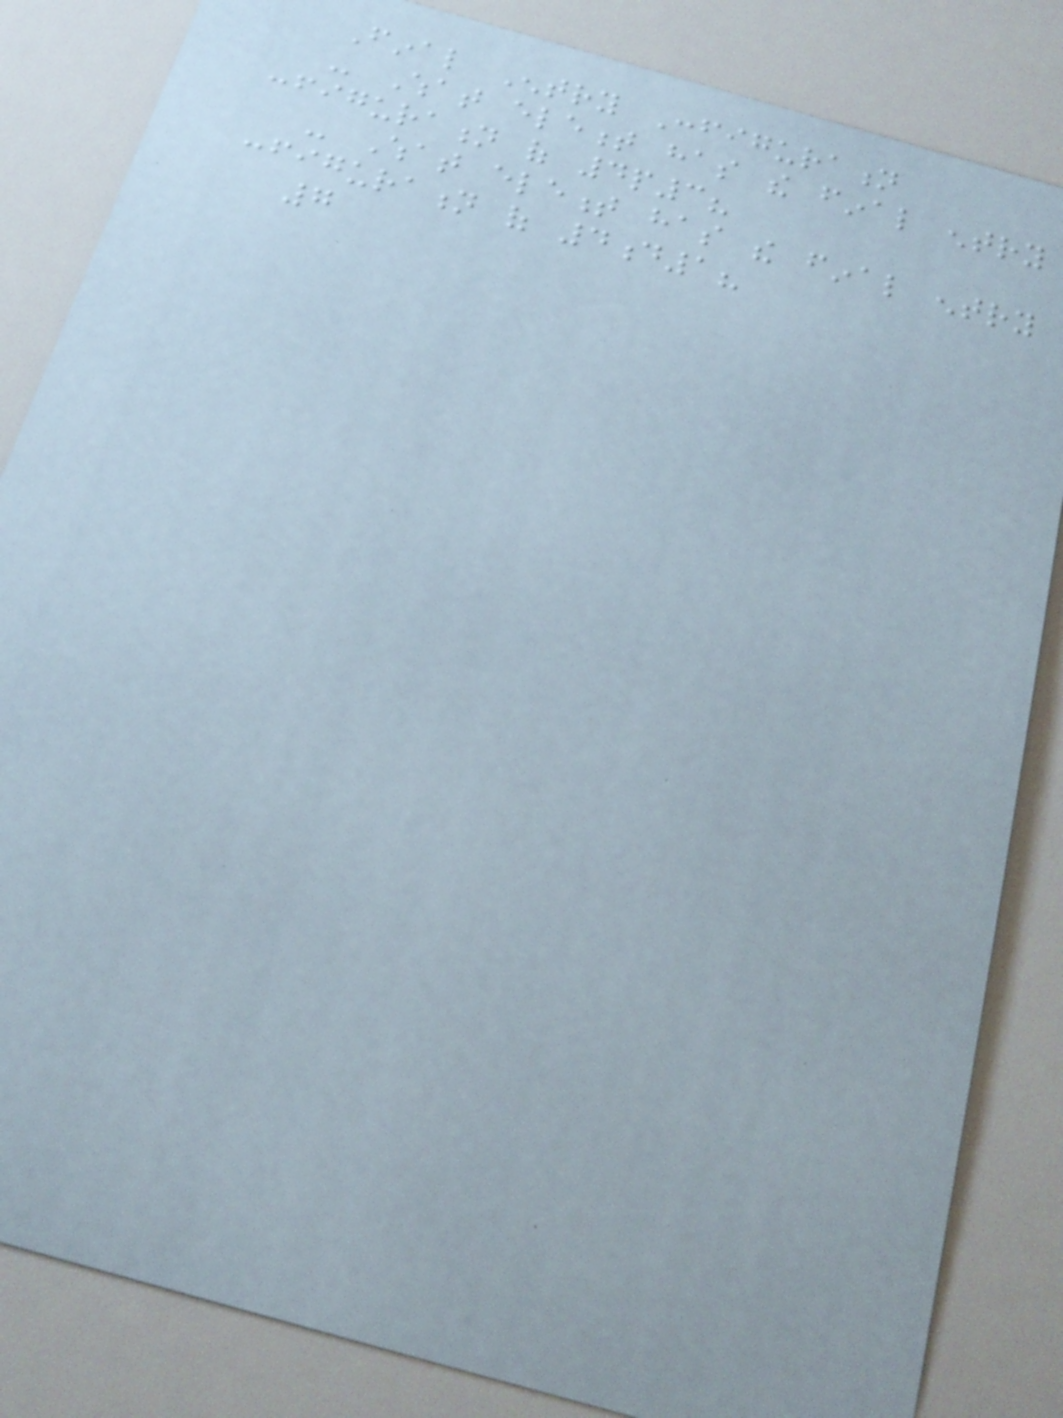Final Entry Configuration
- What element has the final entry
configuration of 4p3?
- What element has the final entry
configuration of 4d1?
7
